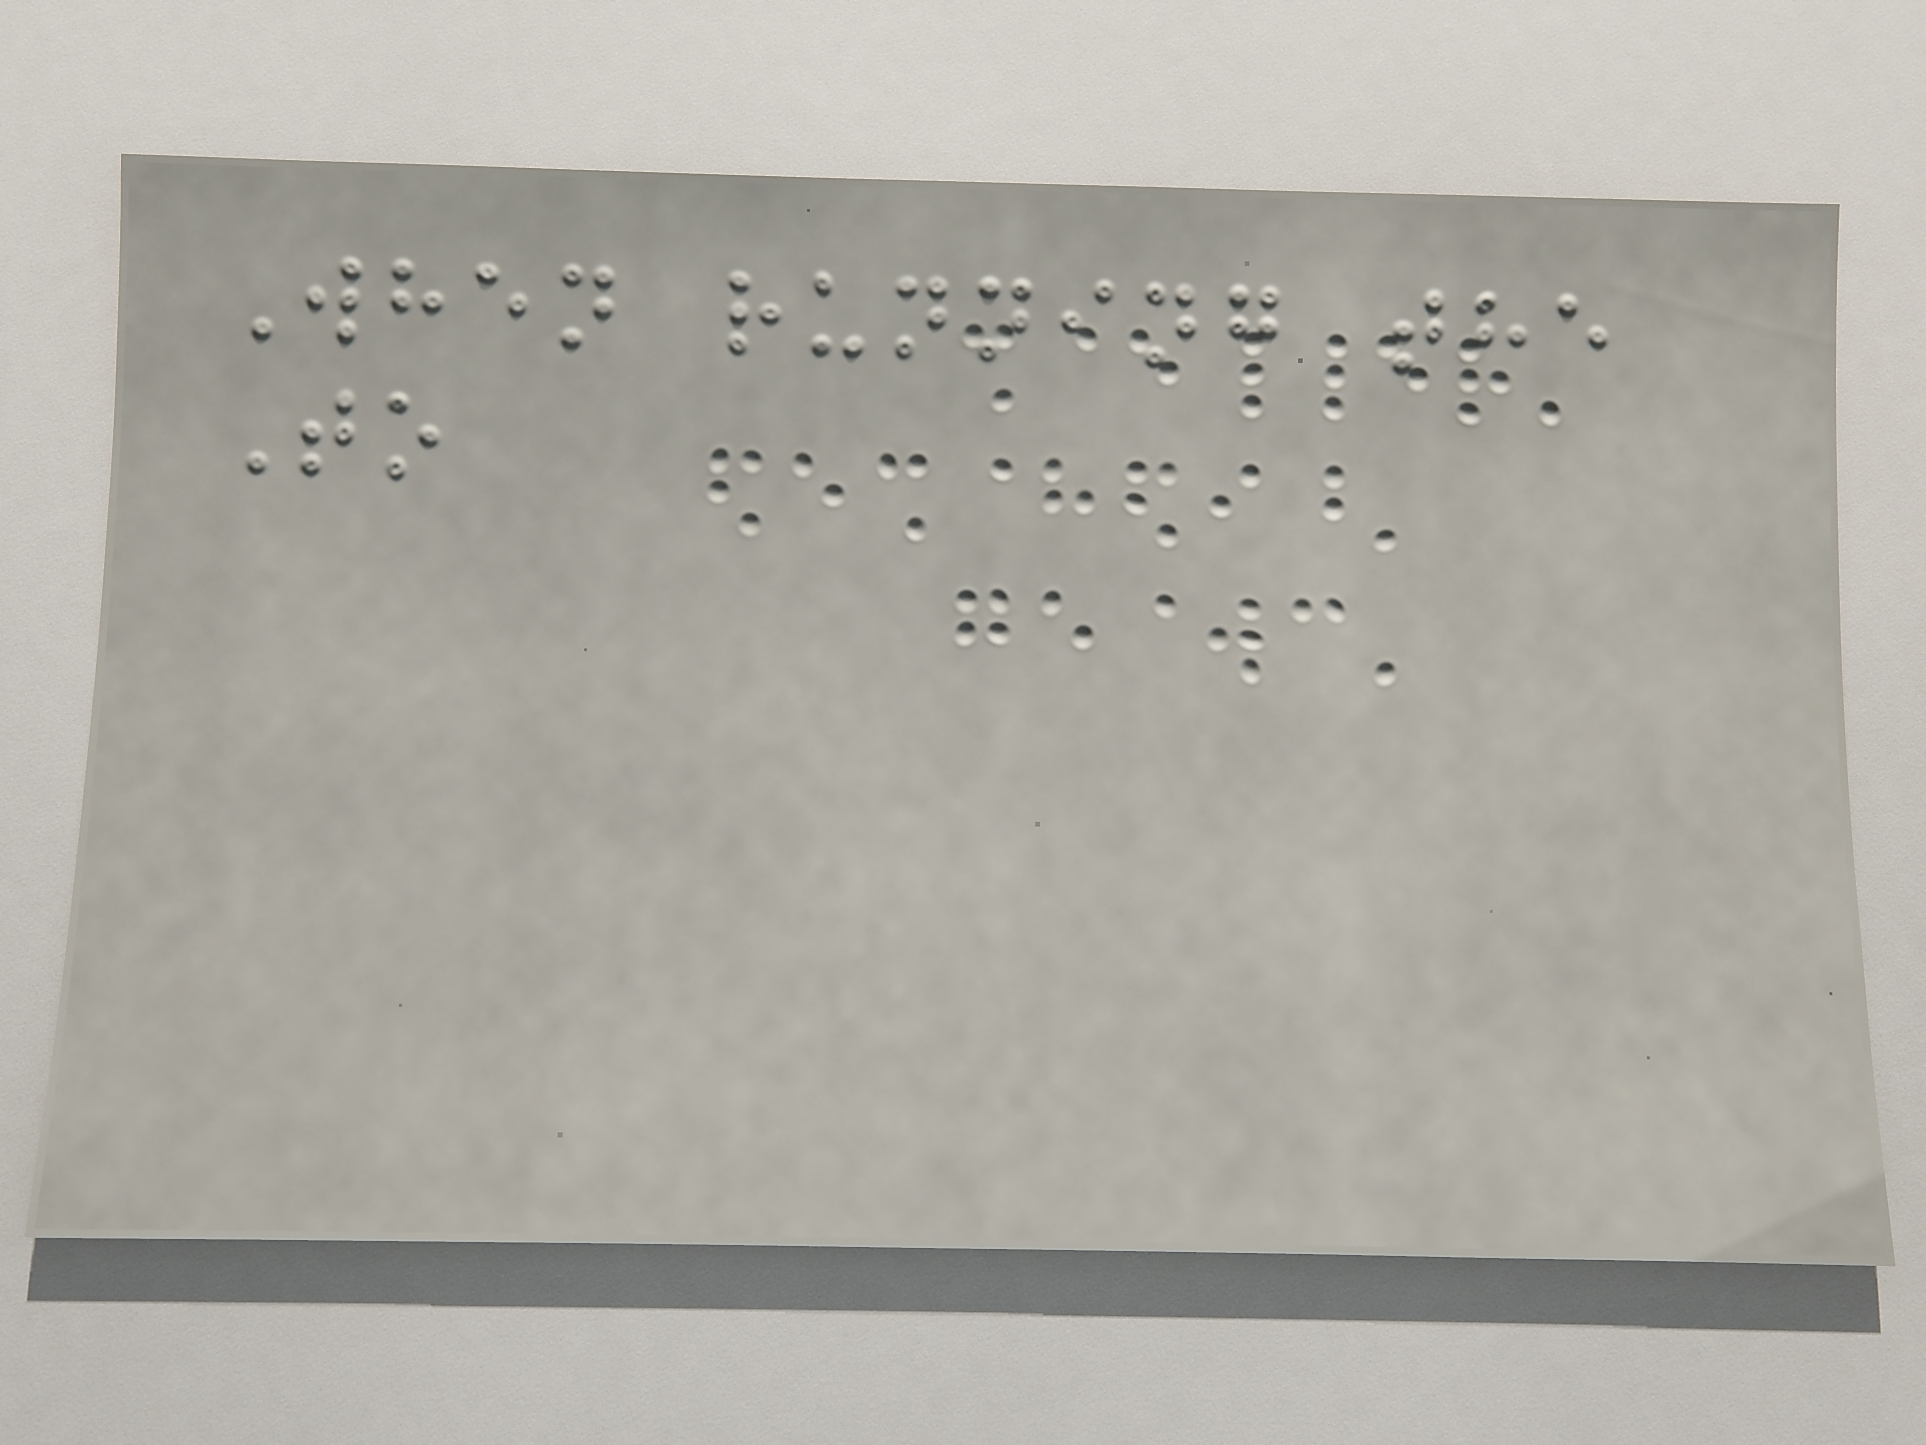When running the
To
